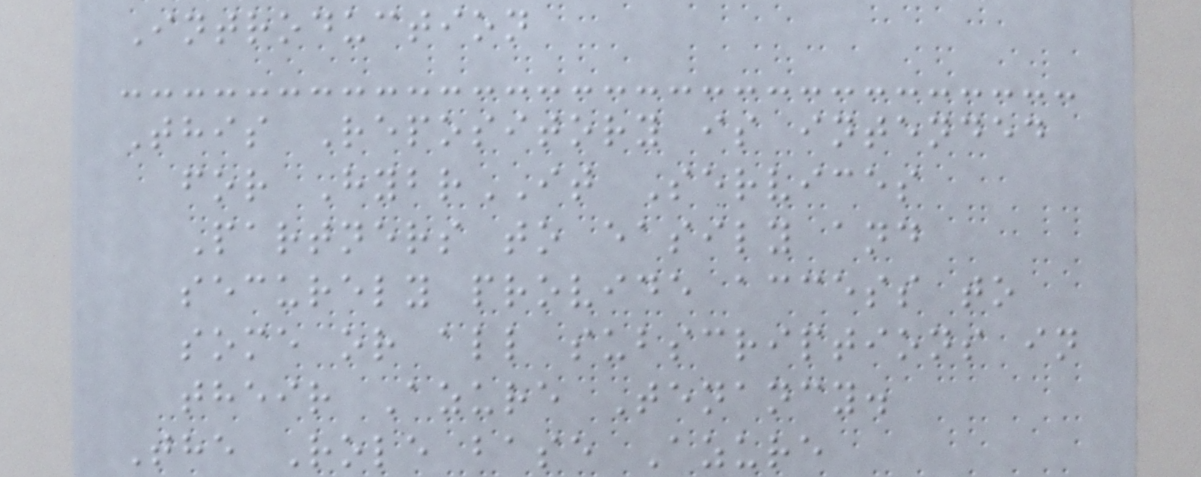Introduction
This Repository is intended
for HybrIT Services
Partners to easily and
securely provide access to
some or all subscriptions in
their Azure Tenancy.
The Role base Azure
